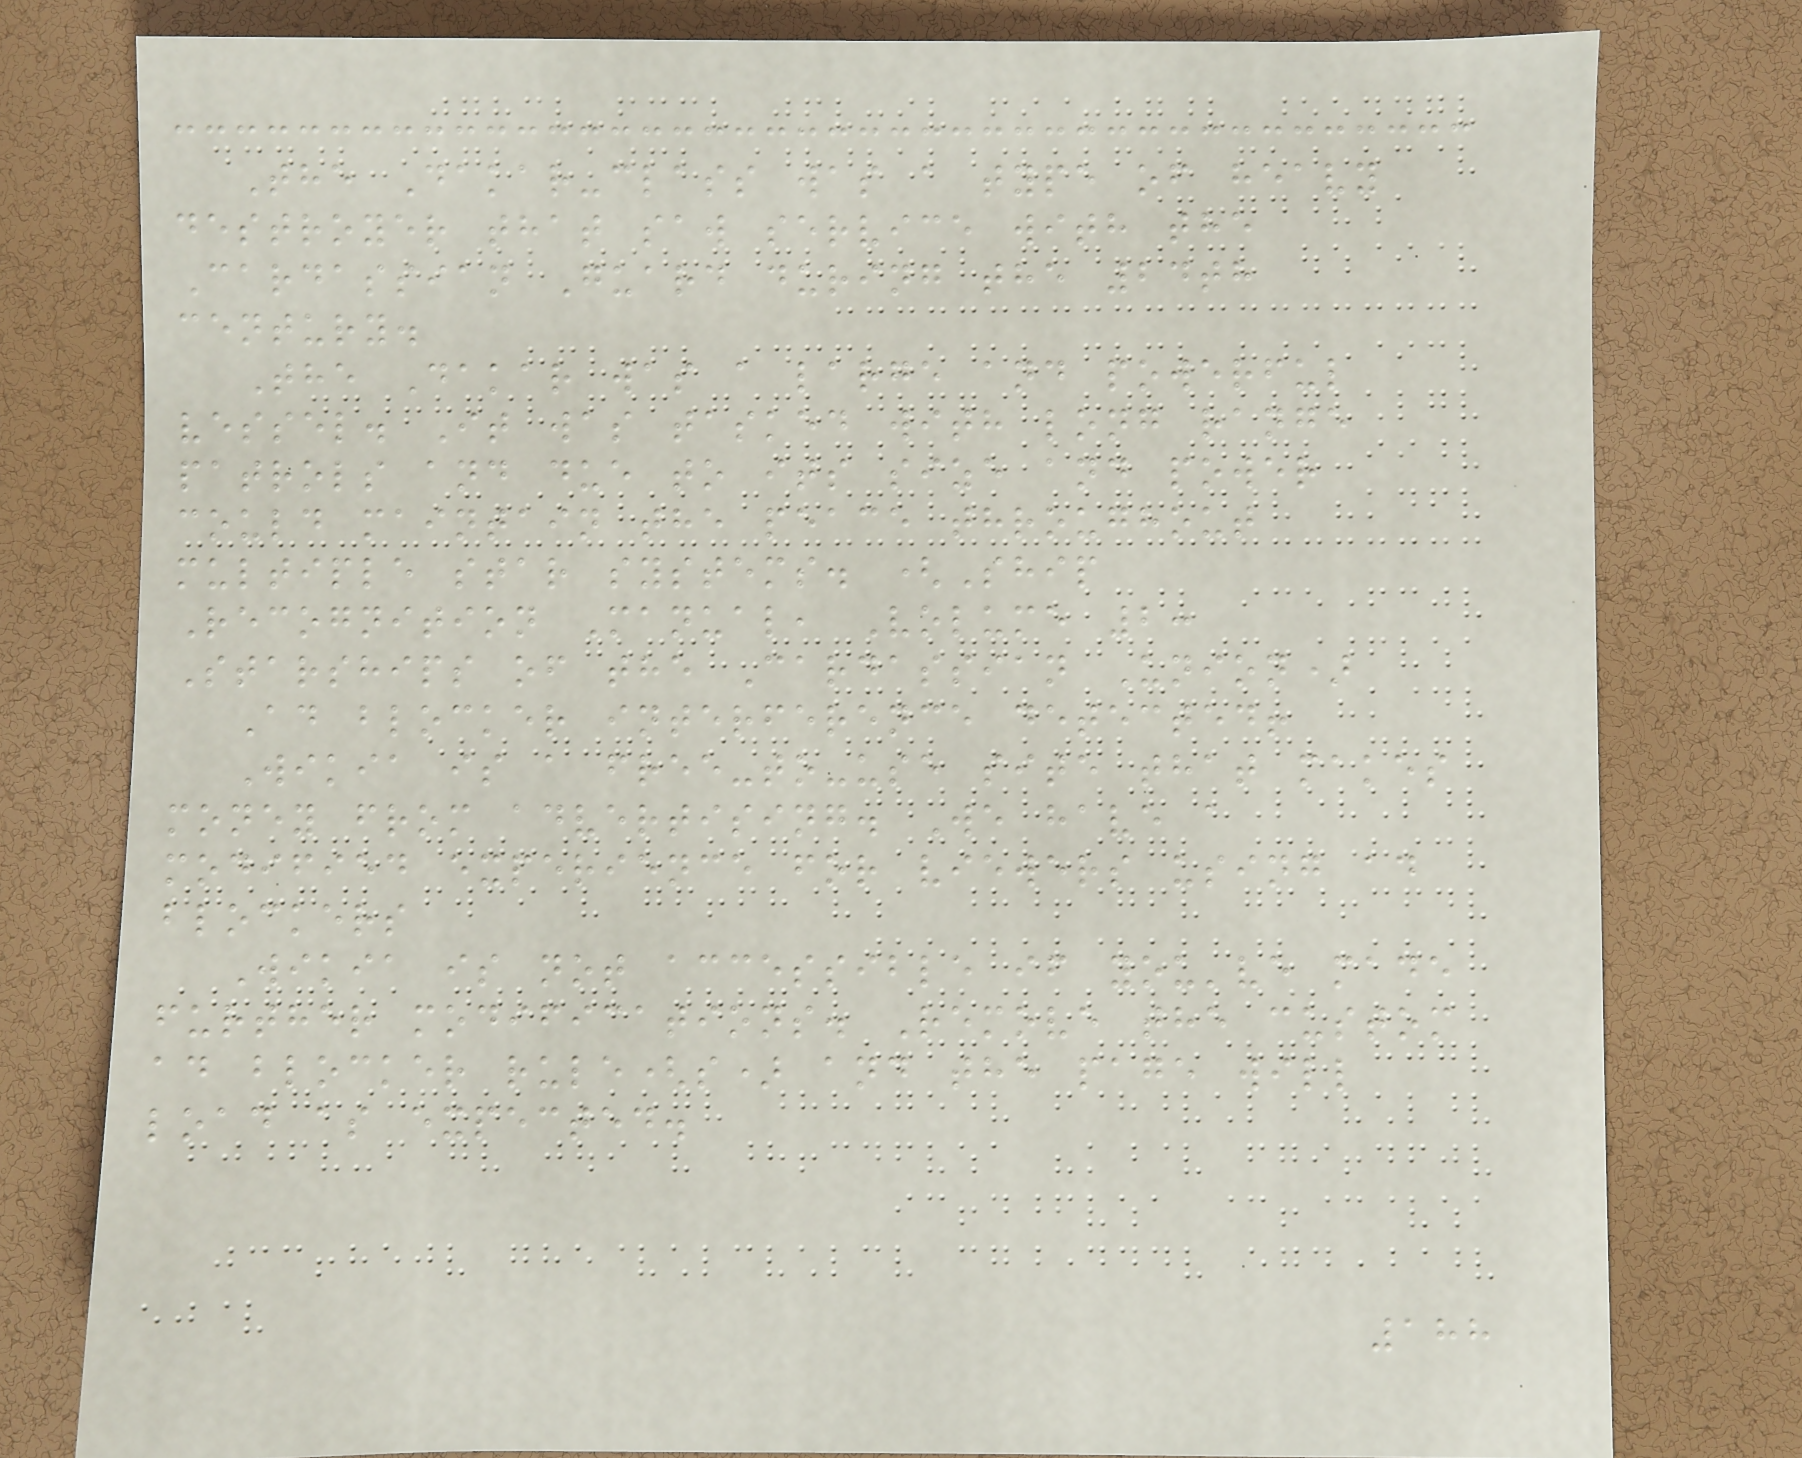The Dakar-class was a type of heavy
destroyer that saw service with the
Cardassian Guard during the 24th
century.
The Dakar was a large and powerful
vessel. It was tasked with long range
patrols and due to its size and power
could maintain the peace throughout
multiple star systems. (Ship
Recognition Manual, Volume 2:
Starships of the Cardassian Union)
Ad blocker interference detected!
Wikia is a free-to-use site that makes
money from advertising. We have a
modified experience for viewers using ad
blockers
Wikia is not accessible if you've made
further modifications. Remove the custom
ad blocker rule(s) and the page will
load as expected.
188
